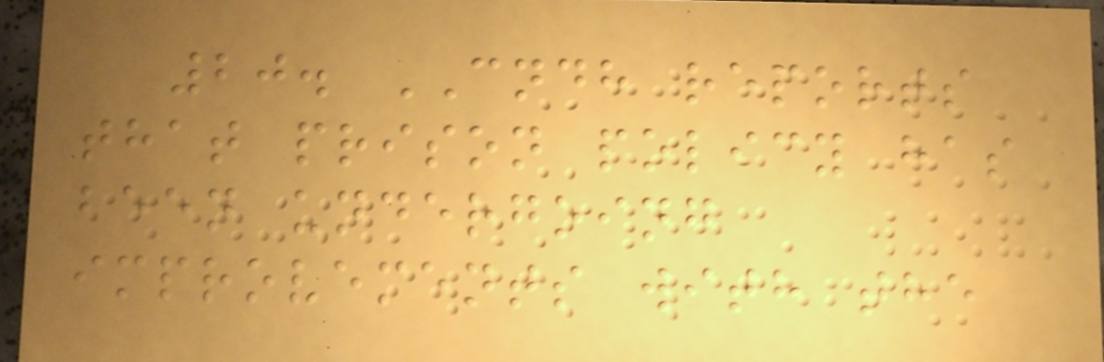20. CNDH reports
that prison policy has
been undergoing
improvements with the
